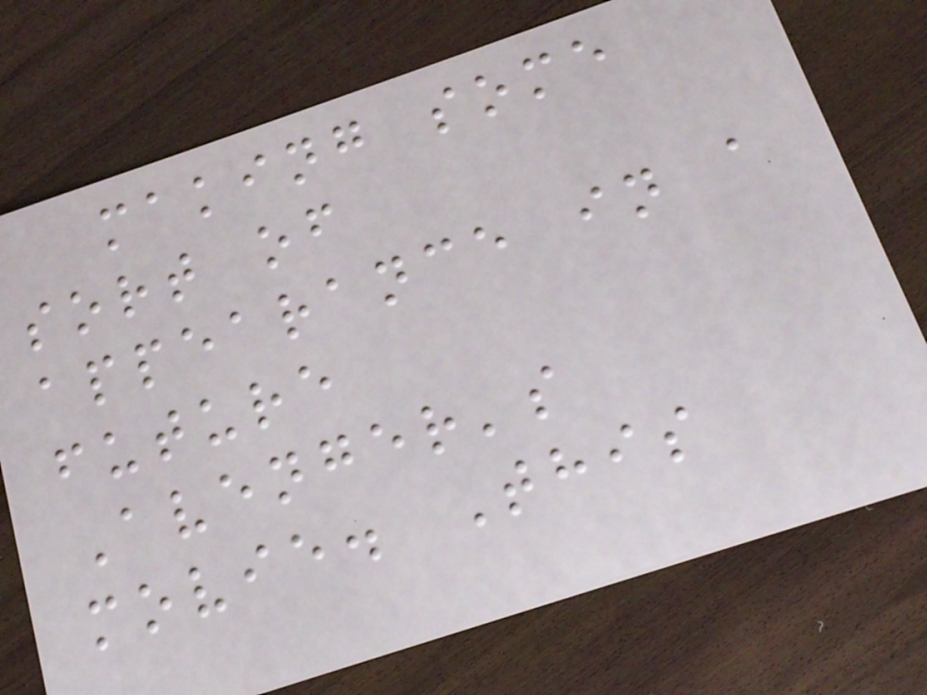making some
sort of
appearance in a
future
Avenger's
movie. This
